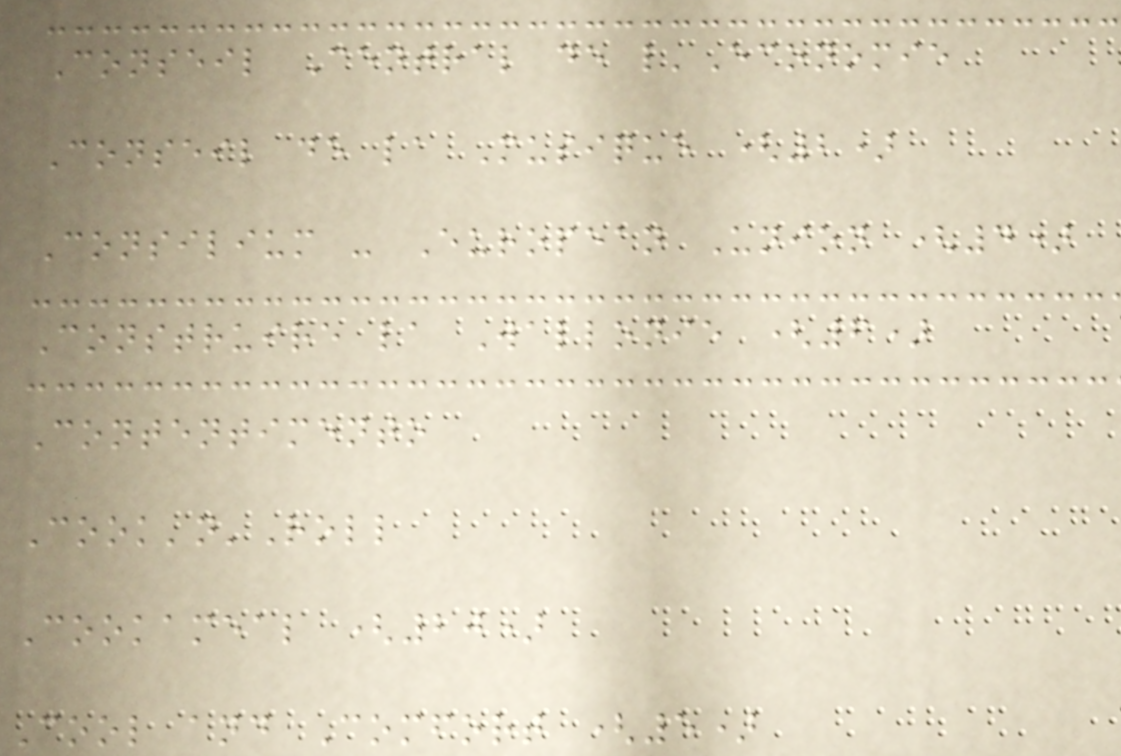Conseil Central de l'Economie
Conseil de la Musique (2)
Consilium - European Union (4)
Construire la Wallonie (6)
Contentimento
Cook'n'Roll
Cookameal (20)
Cool and Comfort (5)
